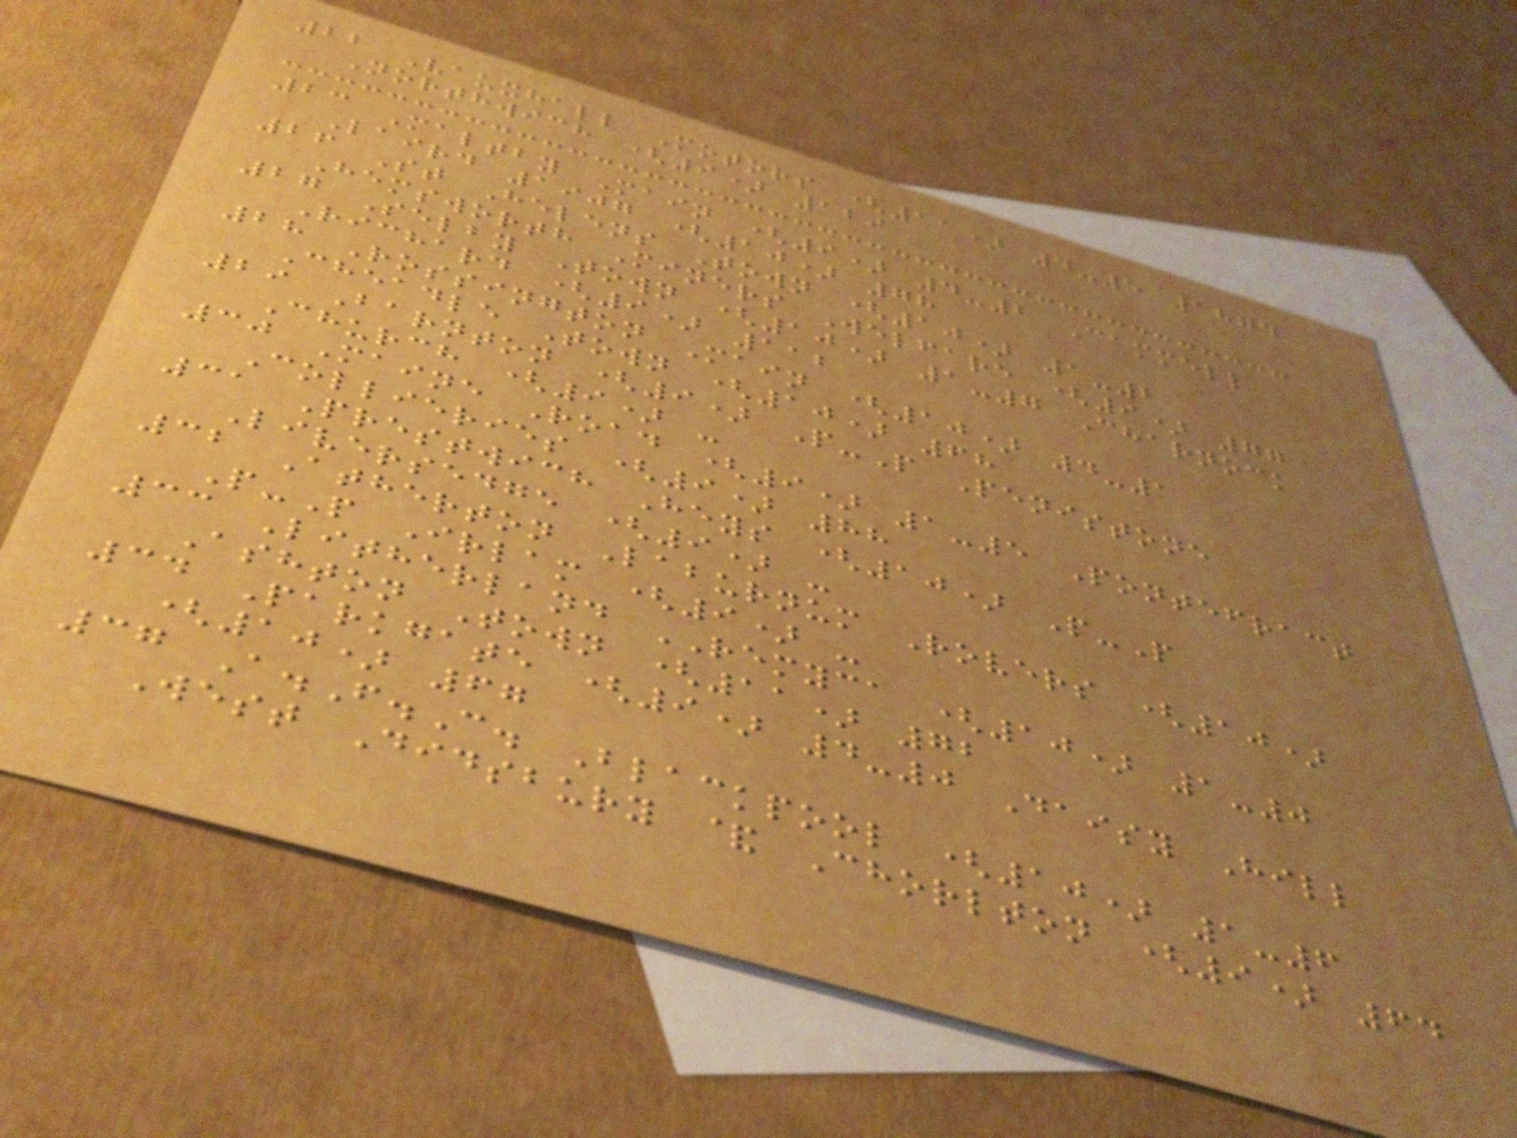22 Vauxhall Motors (11) 4-5 1874
Northwich (9) 129
23 Maltby Main (9) 4-2 Cammell
Laird 1907 (10) 78
26 St Helens Town (10) 1-2
Hemsworth Miners Welfare (9) 77
27 Selby Town (10) 1-7 Charnock
Richard (9) 112
28 Rossington Main (10) 4-1
Cheadle Town (10) 68
29 Barnton (9) P-P Penistone
Church (9) -
30 Maine Road (9) 1-5 Pontefract
Collieries (9) 88
31 Prestwich Heys (10) P-P
Liversedge (9) -
32 Atherton Laburnum Rovers (10)
P-P Irlam (9) -
33 Litherland REMYCA (10) 1-0
Ashton Town (11) 72
34 Parkgate (9) 4-0 Daisy Hill
(10) 67
37 A.F.C. Blackpool (10) 1-6
West Didsbury & Chorlton (9) 64
